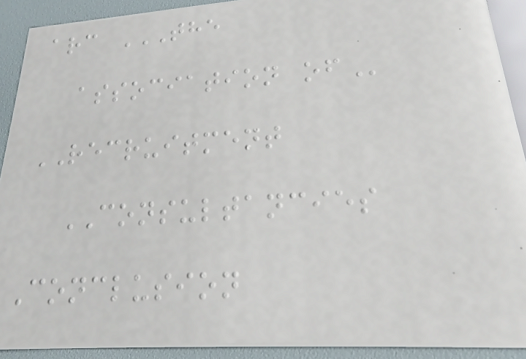arc THE
ASSOCIATION OF
RECRUITMENT
CONSULTANCIES
Conclusion
